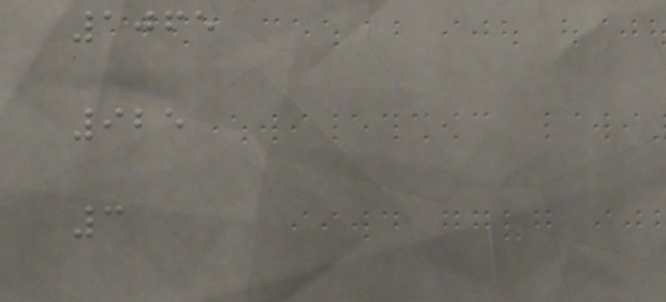1065
925
3
